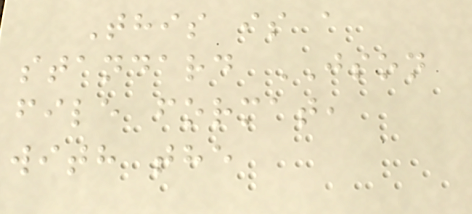This is a
standard JSON
file format,
with the
